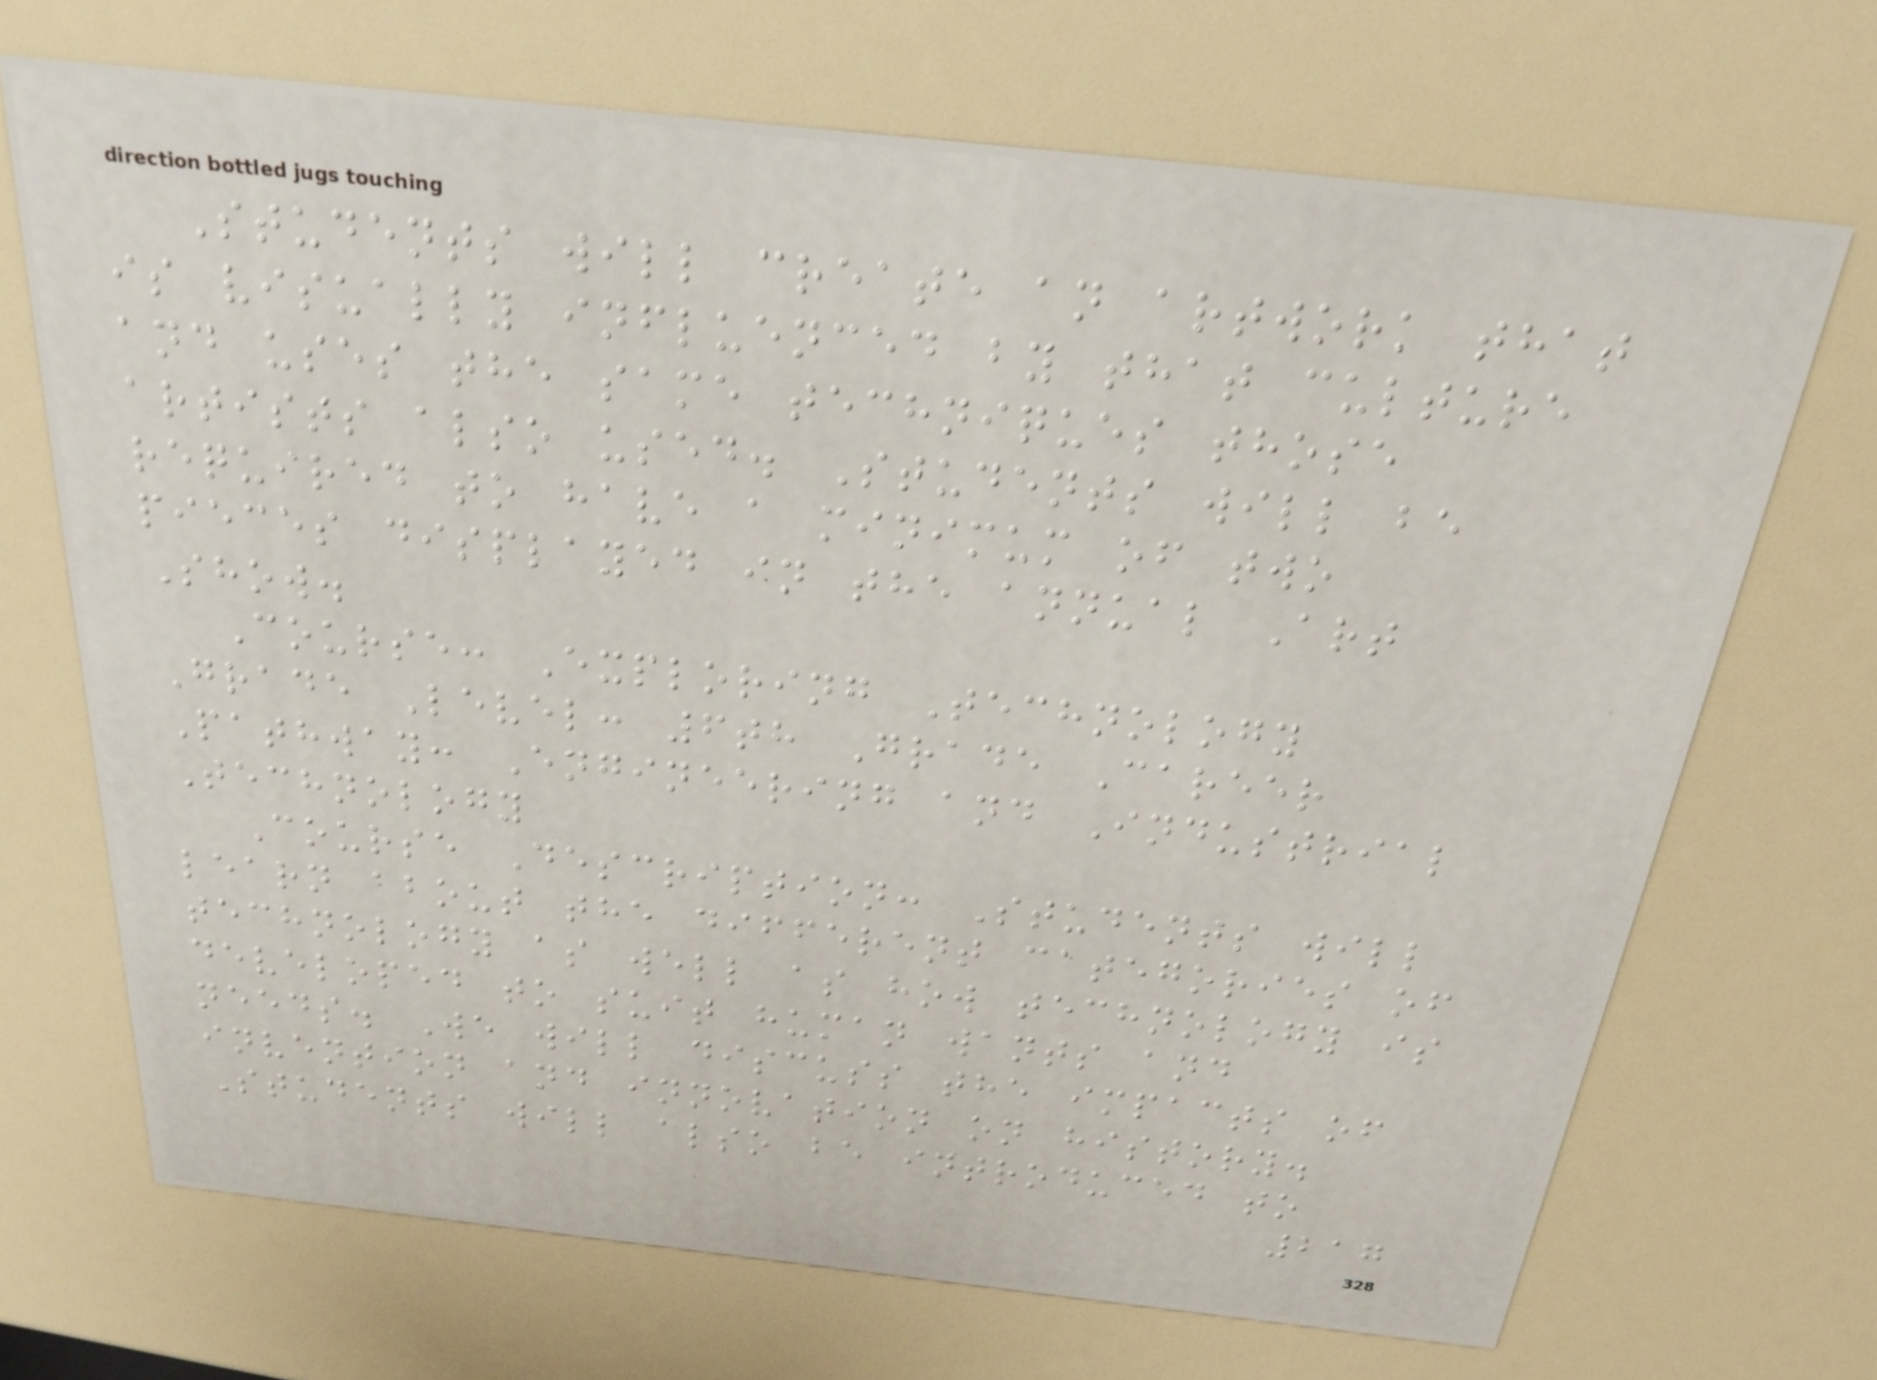Students will create an artwork that
is visually influenced by that culture
and uses the same techniques those
artists also used. Students will be
required to have a minimum of two
pieces displayed in the annual Art
Show.
Course: Exploring Technology
Grade Level: 6th Grade Career
Pathway: Engineering and Industrial
Technology
Course Description: Students will
learn about the different categories of
technology as well as how technology is
developed to suit human wants and
needs. We will discuss the impacts of
invention and innovation on history.
Students will also be introduced to
217
